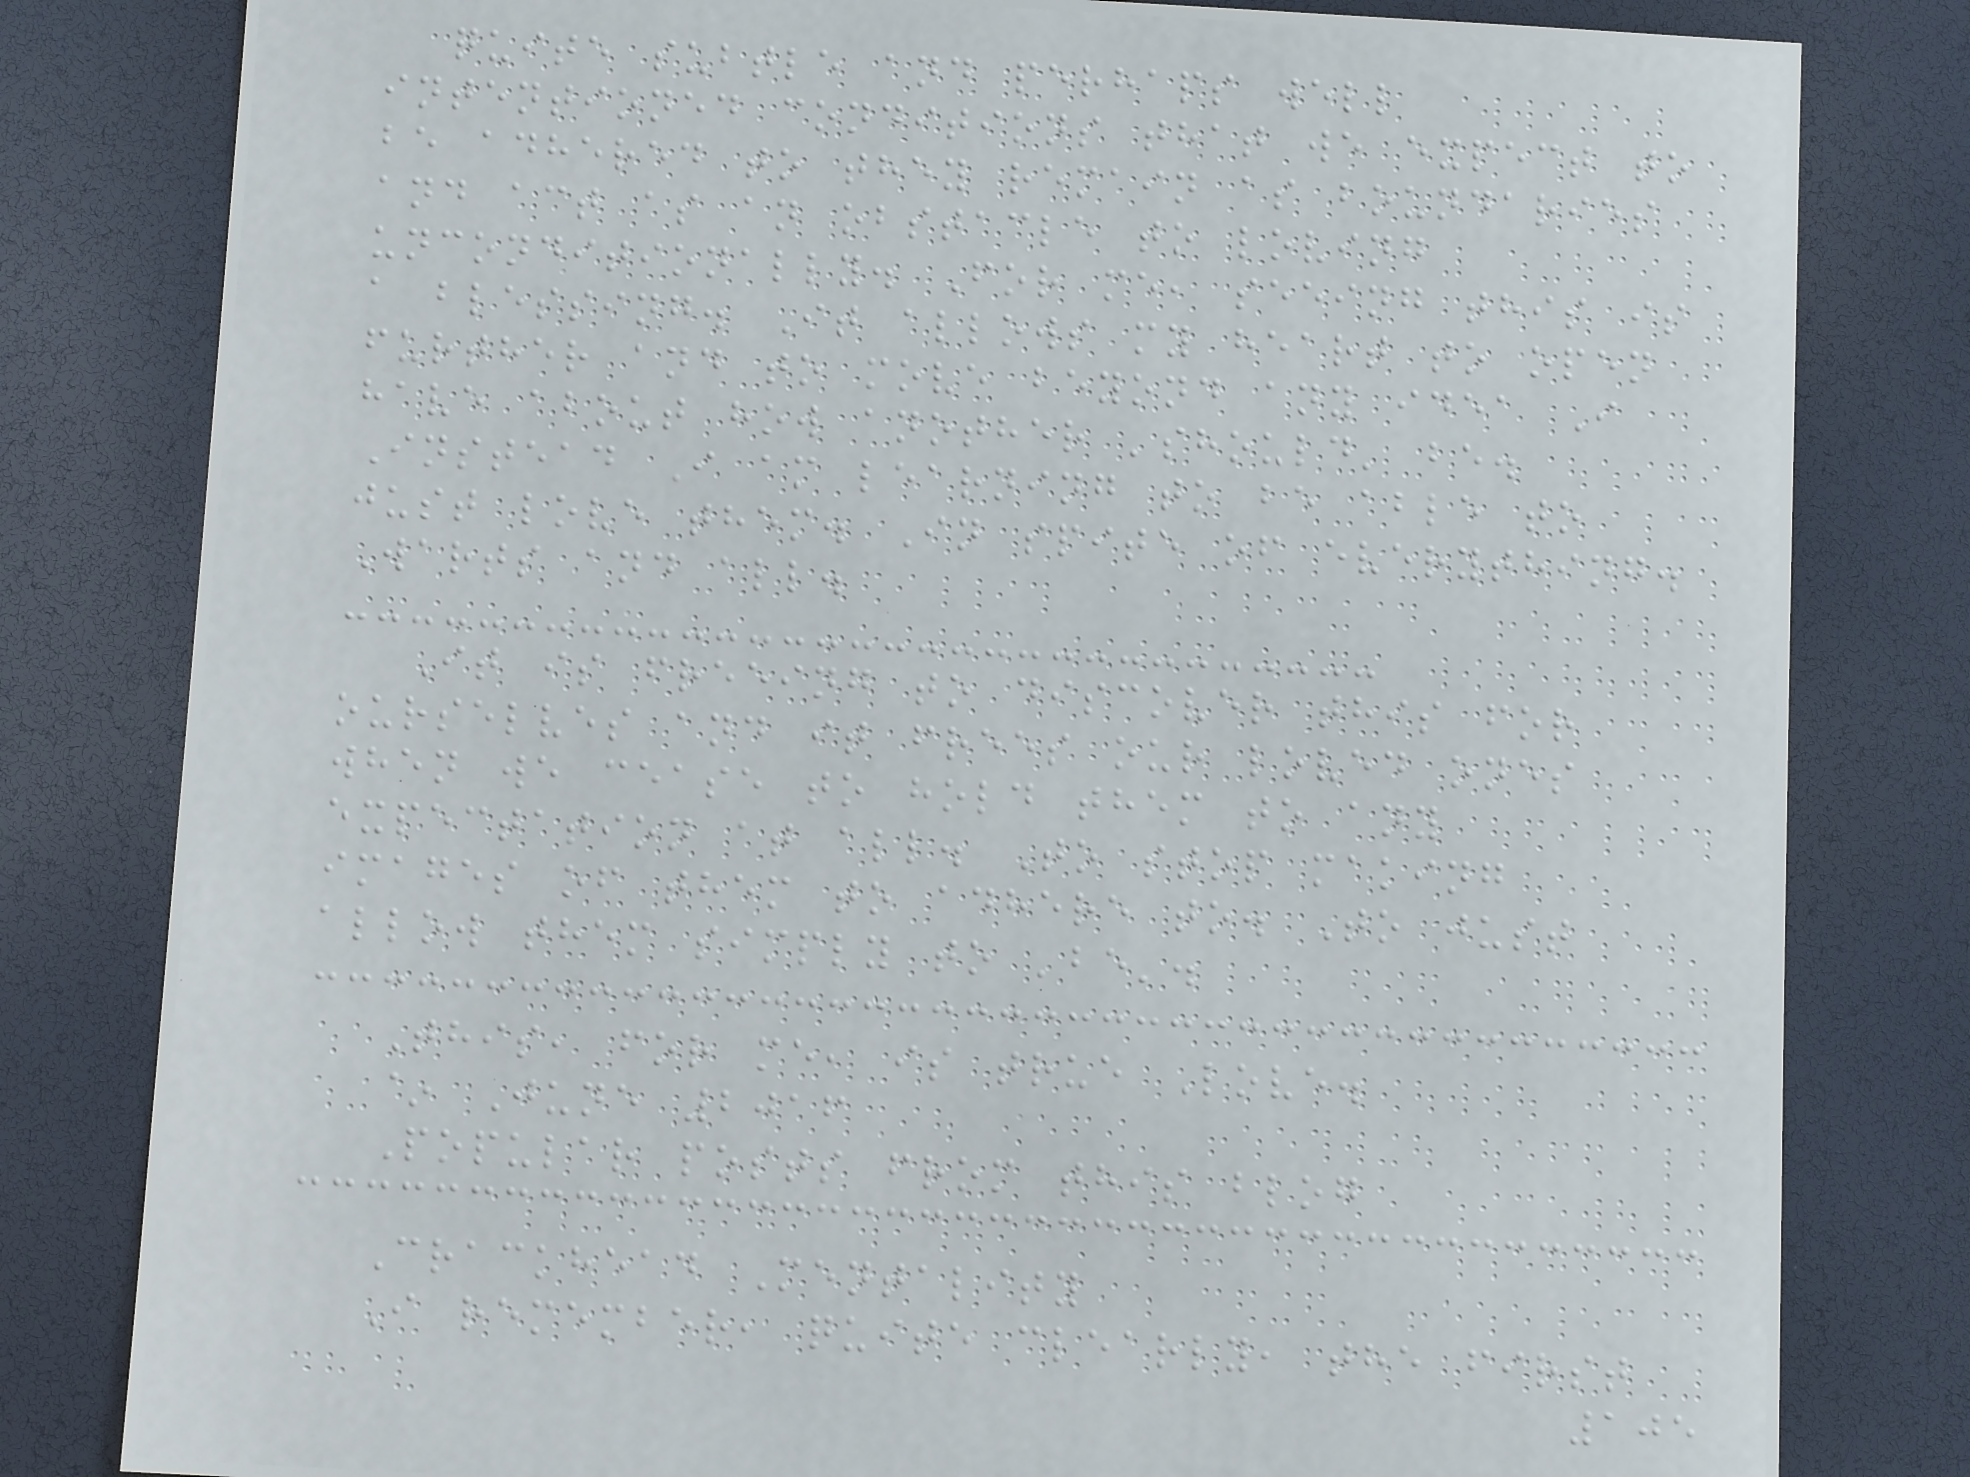quite subtle and perhaps well
intentioned conditions that we expect to
be adhered to they remain as boundaries
and act as an obstacle to loving
unconditionally. For me, seeing this is
a blessing. It allows my heart to open
further and to move beyond any idea I
have about how another 'should' be.
Instead I am learning to be able to
just love them. In spite of everything.
Warts and all.
It is freeing to discover this for
ourselves and it frees our loved ones
when we cease to hold them to any
expectation at all. To stop making
images of them to adhere to. To just
allow them simply to 'be'.
This, for me, is true Love.
~ June 2016
Popular posts from this blog
Crackhead Mentality
I remember, quite clearly, the first
105
